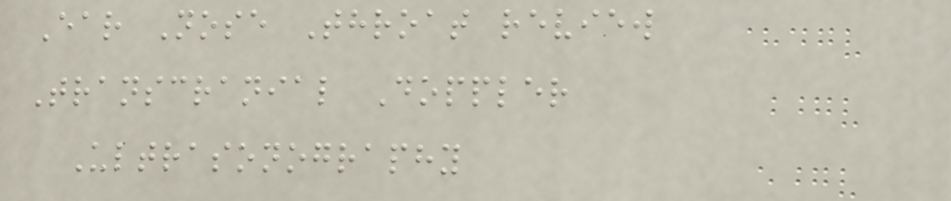Ear Nose Throat review
Transcranial Doppler
Ultrasonography
